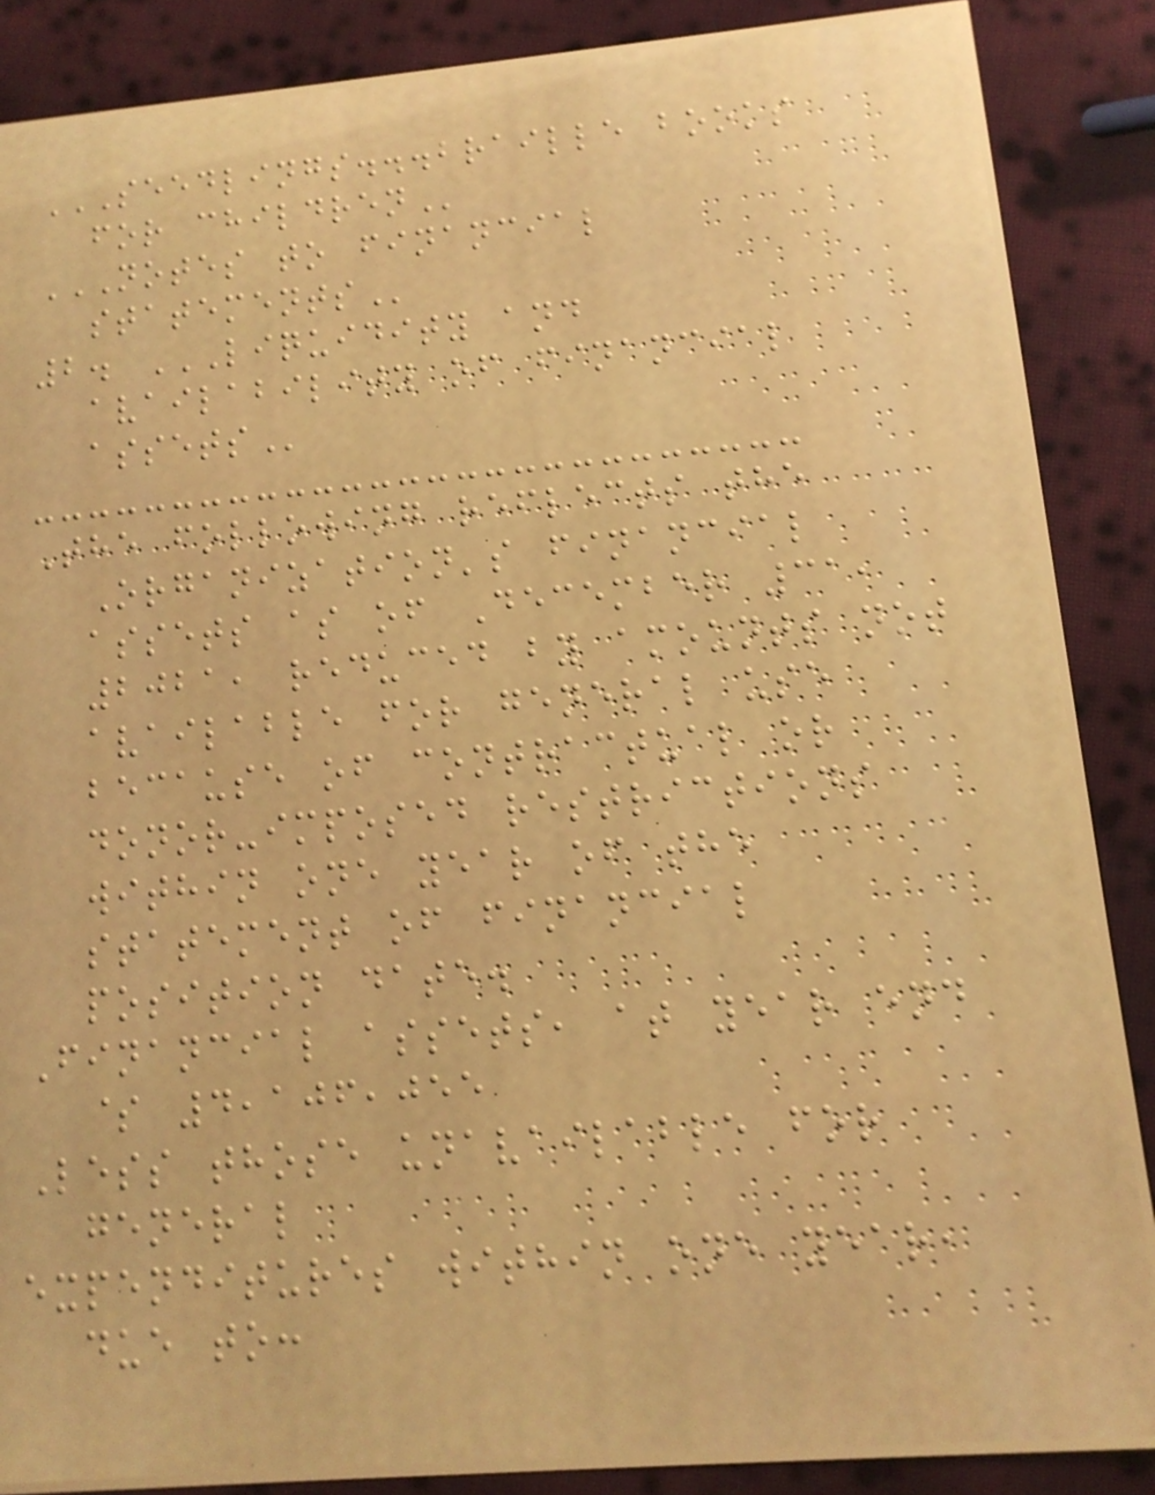SEEDLINGS...BRAILLE BOOKS
FOR CHILDREN
NOTES TO FINANCIAL
STATEMENTS
2. LIQUIDITY AND
AVAILABILITY OF FINANCIAL
ASSETS
The following reflects the
Organization's financial
assets as of December 31,
2021, reduced by amounts not
available for general use
because of contractual or
donor-imposed restrictions
within one year of the
statement of financial
position date.
Financial assets, at year end
$ 4,106,055
Less those unavailable for
general
expenditures within one year,
due to:
